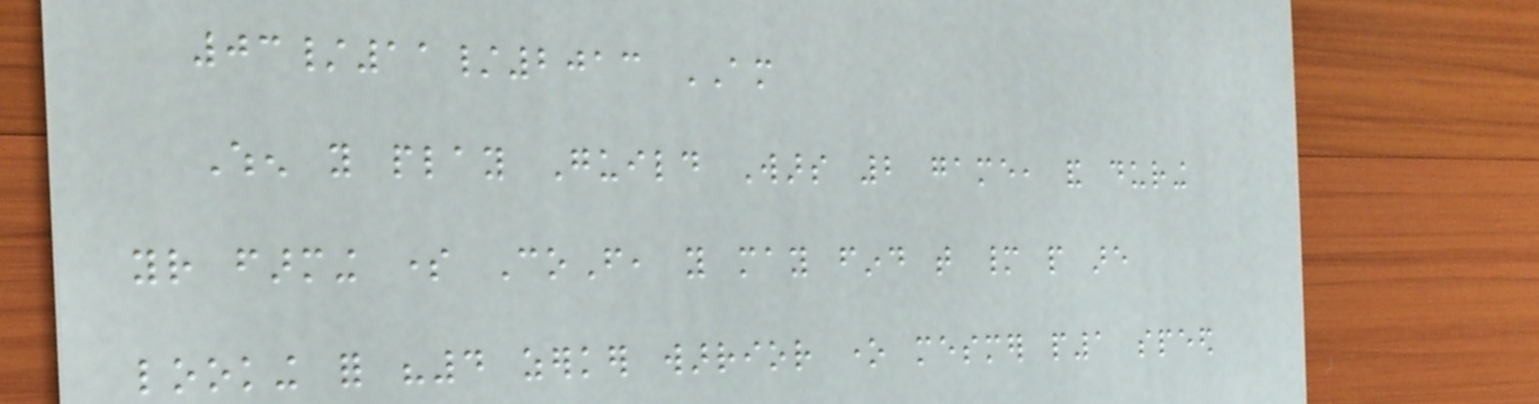03/11/2013 AM
When you play Guild Wars 2 game, and during
your farming some CoF, you may find that many people are
looking for "4 zerker warrior one mesmer p1 speed
